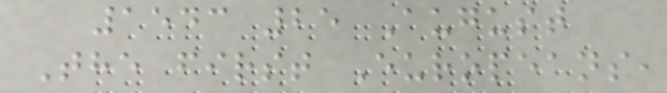1543 25 August
The first Europeans,
